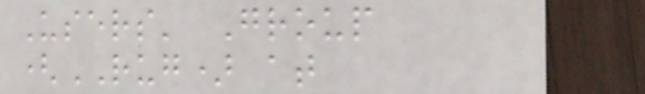Users' Group
(RUG) at
